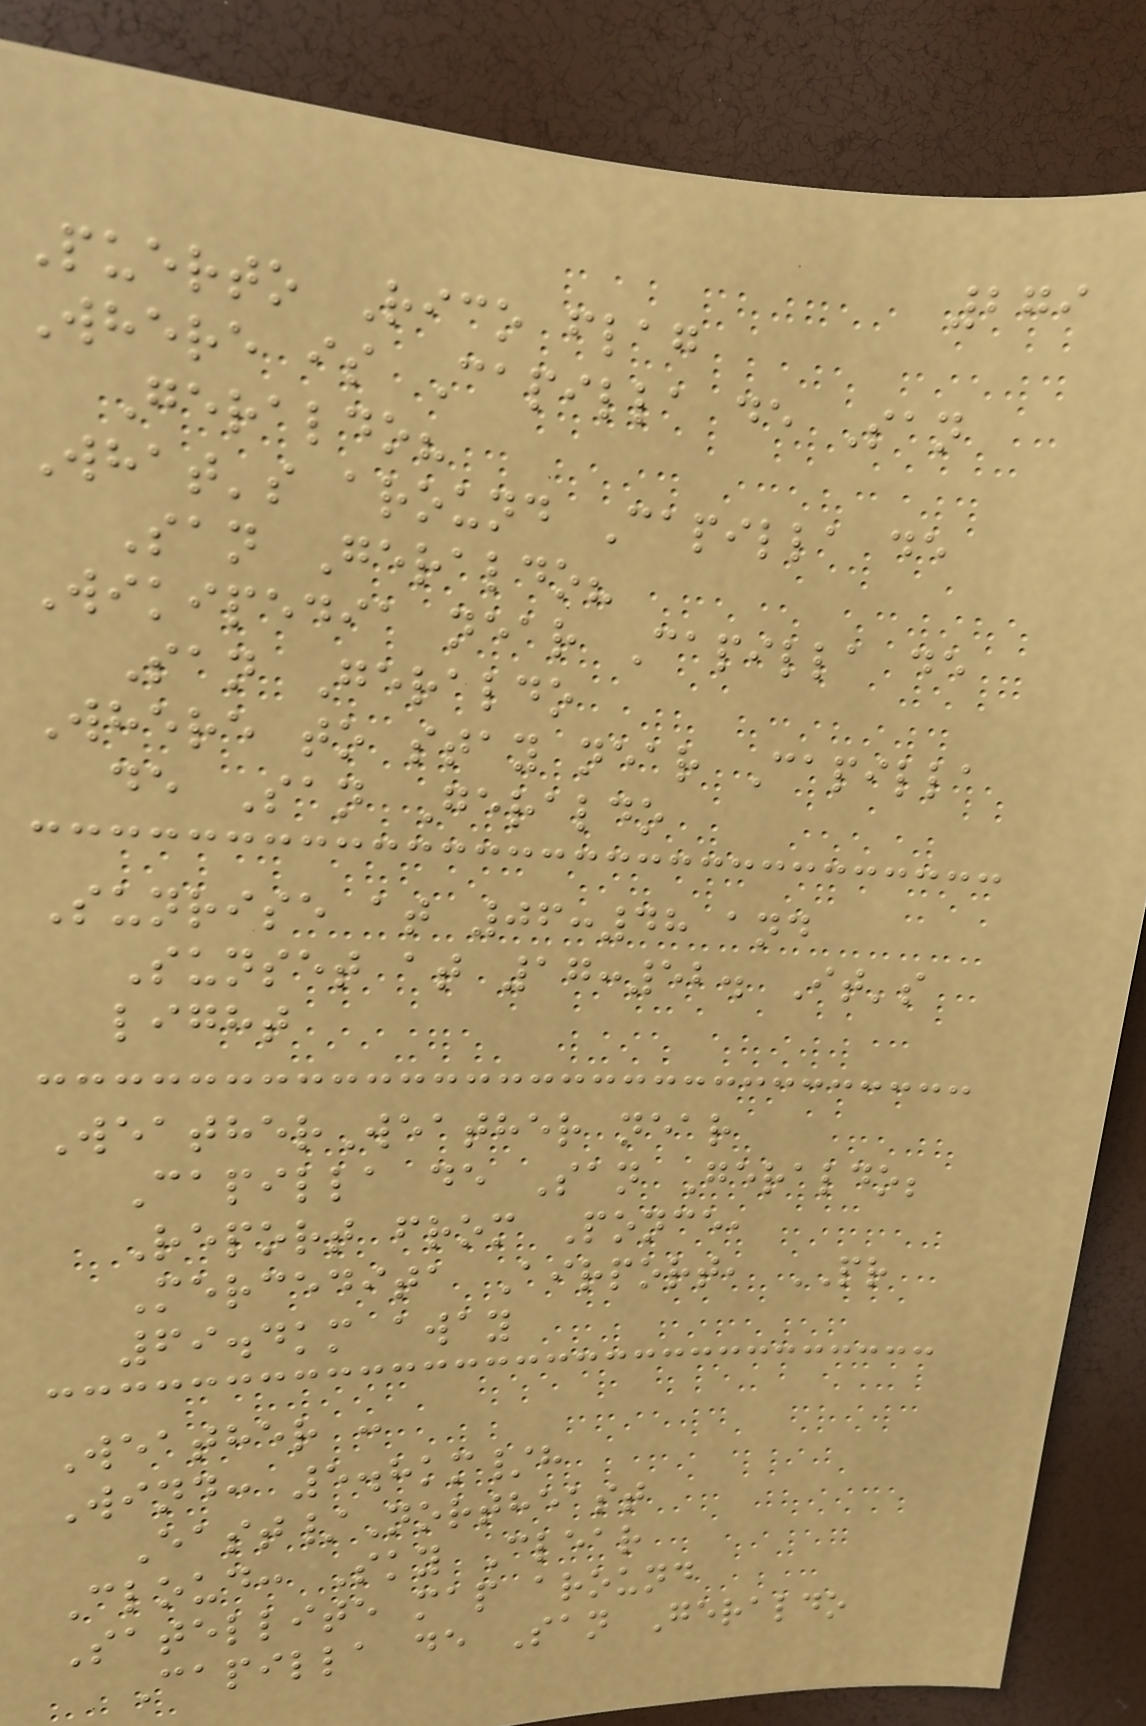279
Puerto Rico flag
Where is Capilla de San
Geraldo?
What's around Capilla de
San Geraldo?
Wikipedia near Capilla de
San Geraldo
Where to stay near Capilla
de San Geraldo
Sunrise at 06:48 and
Sunset at 17:52. It's
light
WeatherWeather near
Capilla de San Geraldo;
Report from Ponce,
Mercedita Airport, PR
69.4km away
Weather :
Wind: 5.8km/h
East/Northeast
Cloud: Sky Clear
Satellite map around
Capilla de San Geraldo
